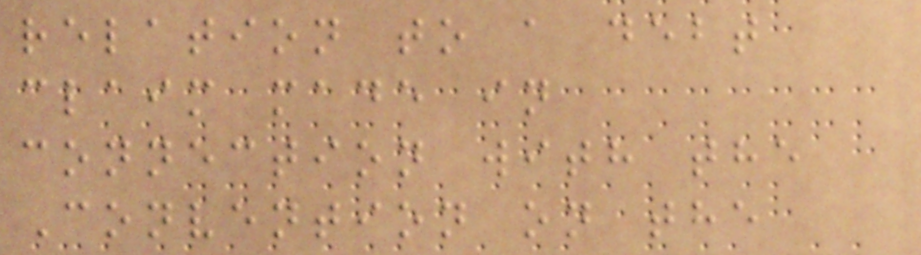relation to a debt
claim made in
connection with the
Convention on the
